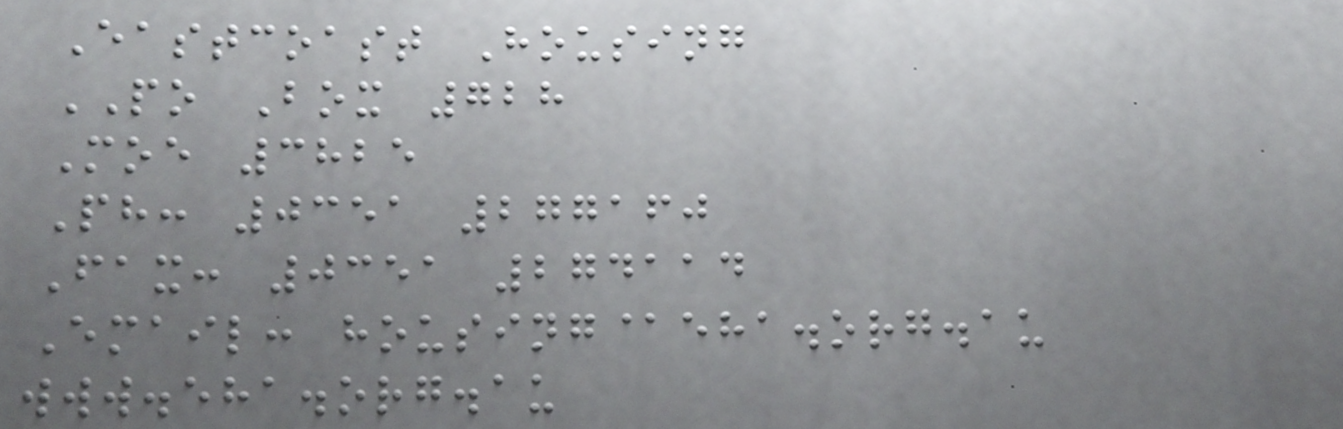Eastcoast Housing
PO Box 728
Moe 3825
Ph: 0351 277160
Fax: 0351 274114
Email: housing@eha.org.au
www.eha.org.au
